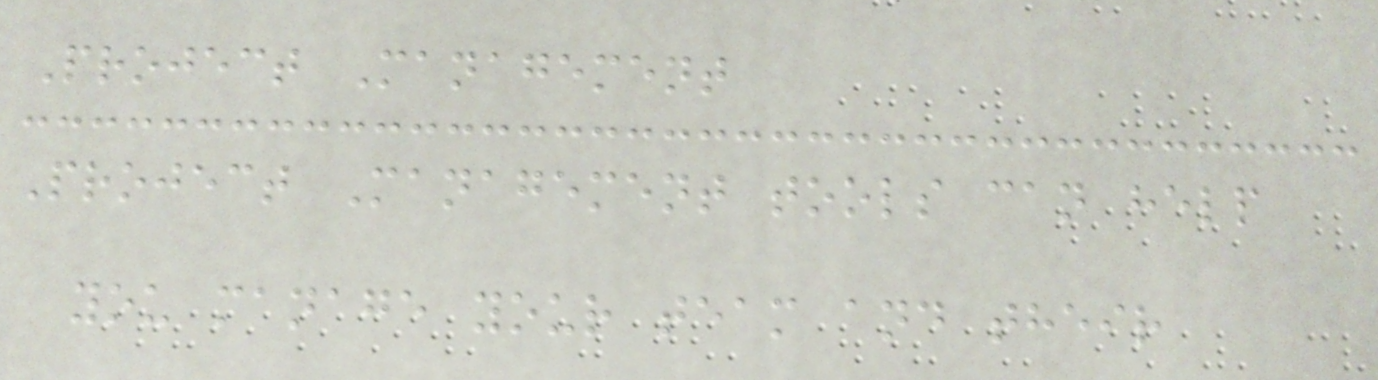Project Management
Project Management tools can help
you manage your team and their
